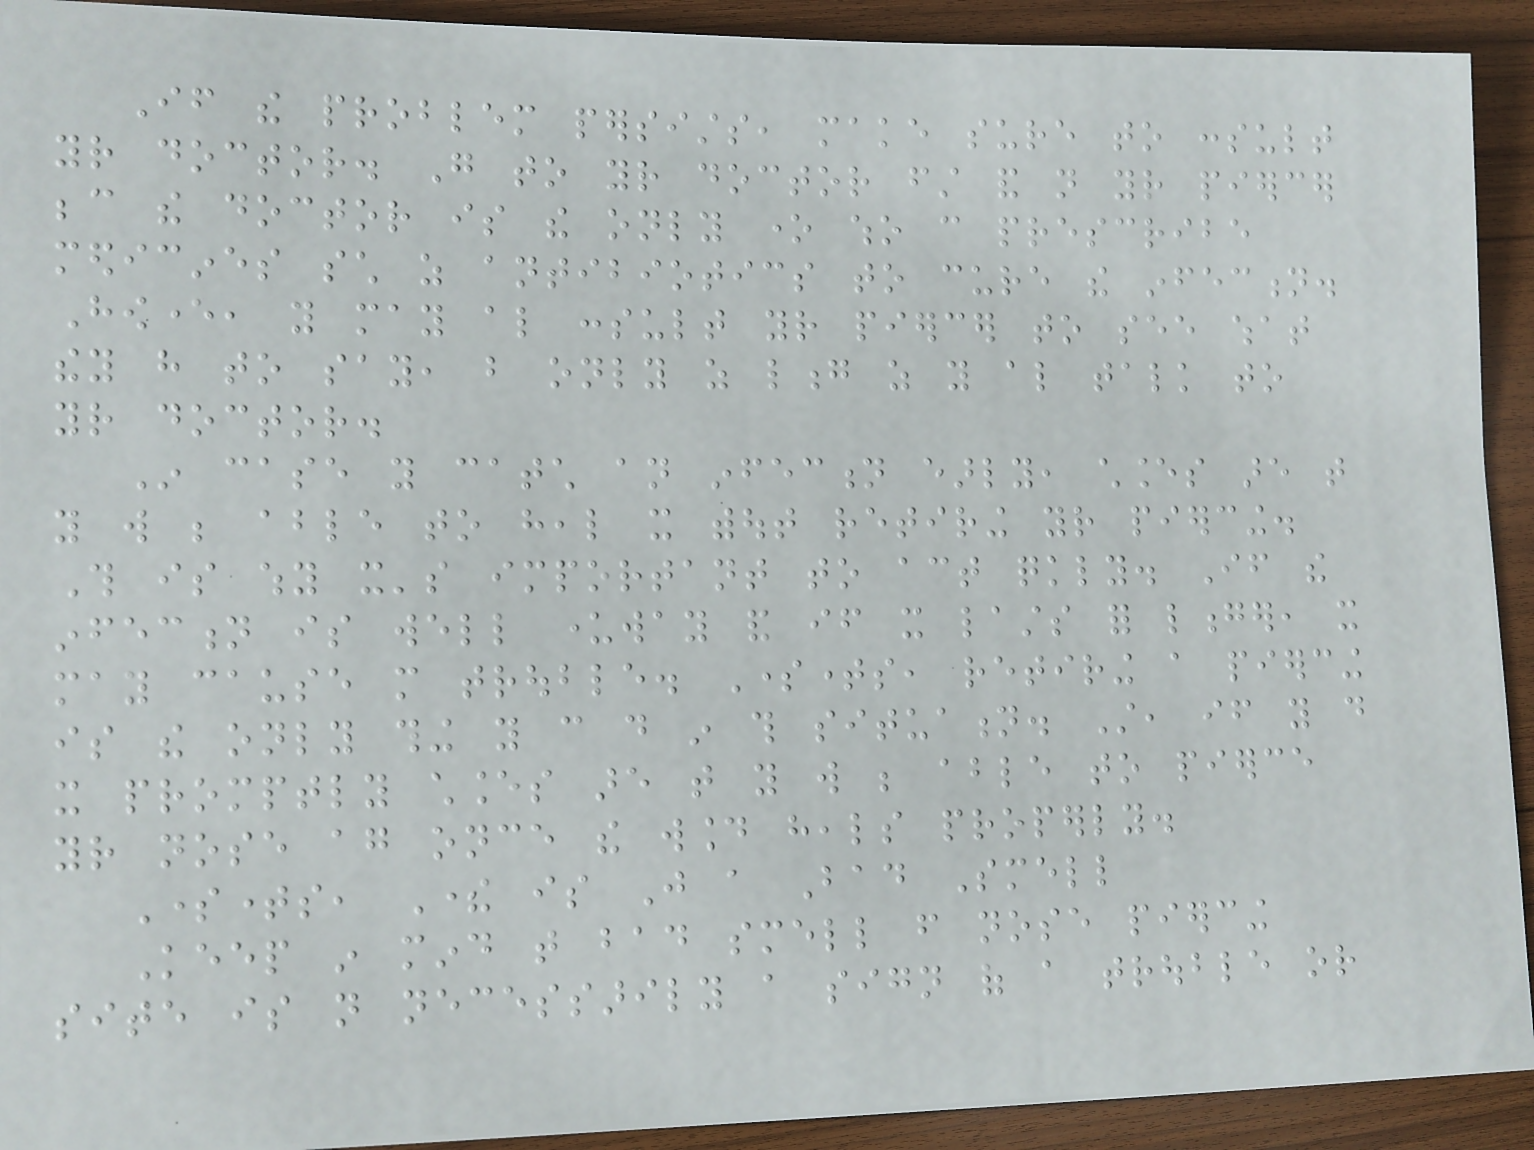If the problem persists, make sure to consult
your doctor. Go to your doctor first and not your piercer
because the doctor is the only one who can prescribe
medicines such as antibiotics to cure the infection.
However, you may also consult your piercer to see what
they have to say, but only as long as you also talk to
your doctor.
In case you catch an infection early, chances are that
you will be able to heal it without retiring your piercing.
This is why it's important to act quickly. If the
infection is well underway and if it lasts for longer, it
may cause more trouble. Sometimes, retiring a piercing
is the only thing you can do in this situation. Still, if you do
it promptly chances are that you will be able to pierce
your nose again once the wound heals properly.
Sometimes, There is Just a Bad Smell
Keep in mind that bad smell from nose piercing
site is not necessarily a sign of a trouble or
